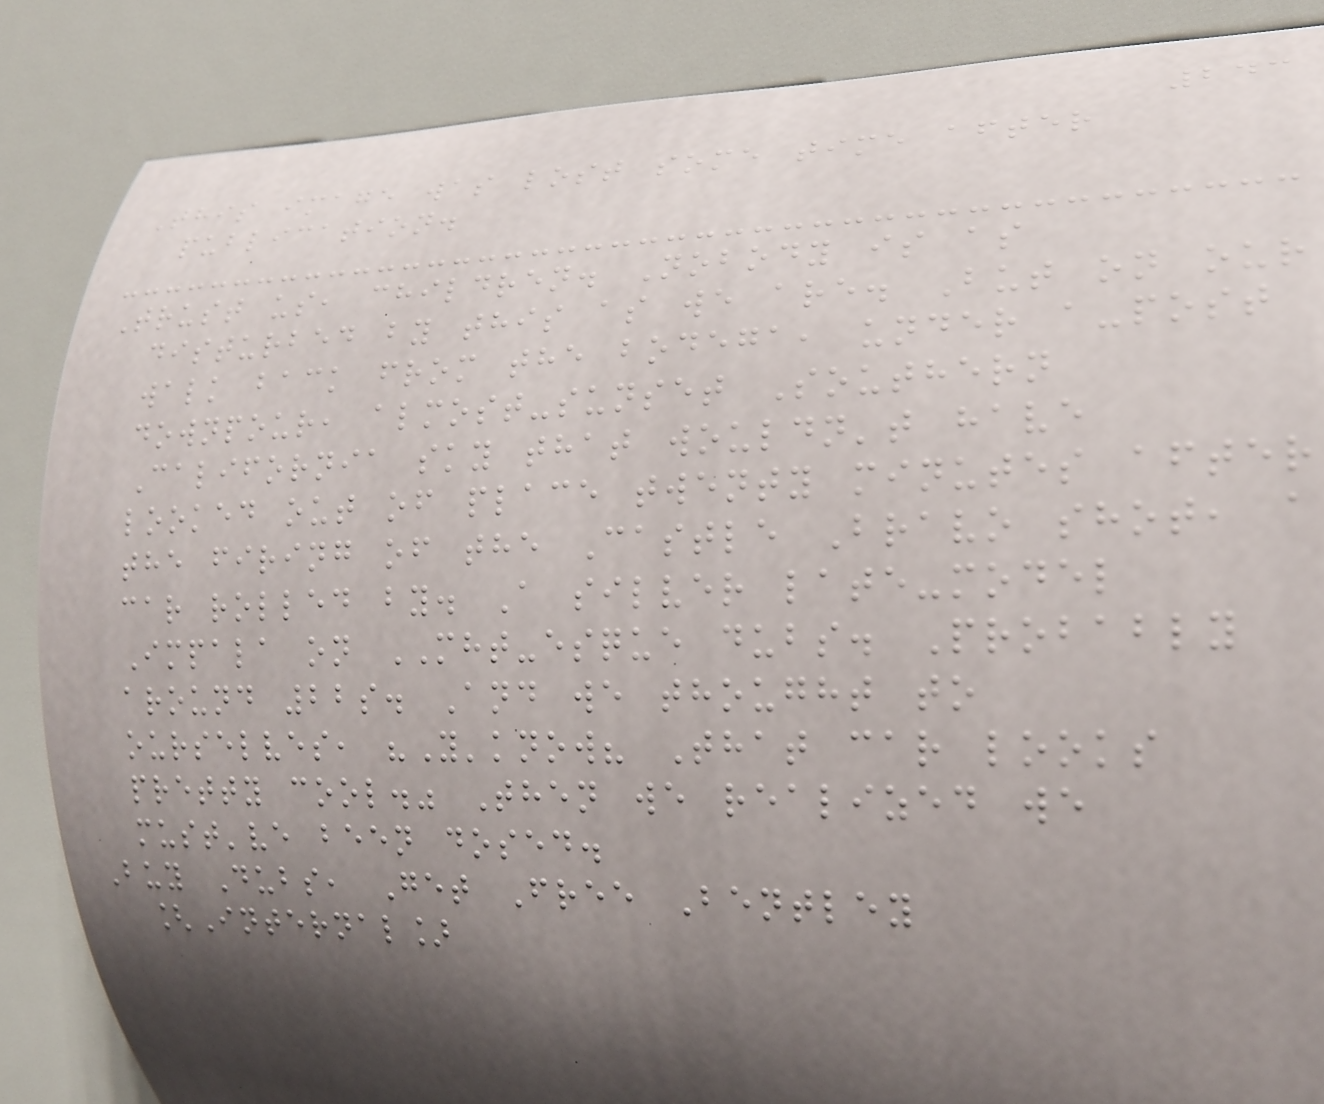243
This image was lost some time after
publication.
Trust us, children. Nobody is as
disturbed by this as we are. But on our
walk back from the bodega, under a-post
downpour, almost-sunset Southern
California sky that wouldn't have
looked out of place twenty minutes after
the firing of the Castle Bravo shot, a
car rolled by. A silver late-model
Impala on MHT-esque dubs. Probably
around 22s. And we thought to
ourselves, "Y'know? That car looks
pretty cool." Then we realized we
must've been dosed.
Buy Dubs, Get Free Bentley
[Internal]
